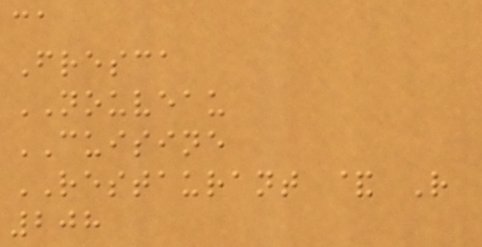ca
Fresca
NOUVEAU
CUISINE
RESTAURANT & R
208
